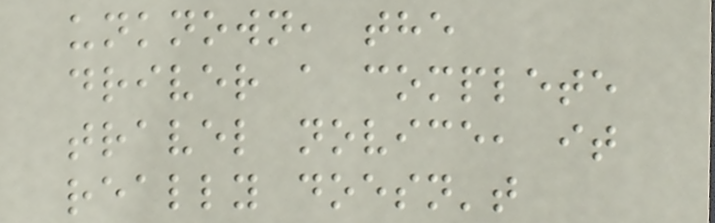unknown, the
driver a complete
travel novice, it
really doesn't
